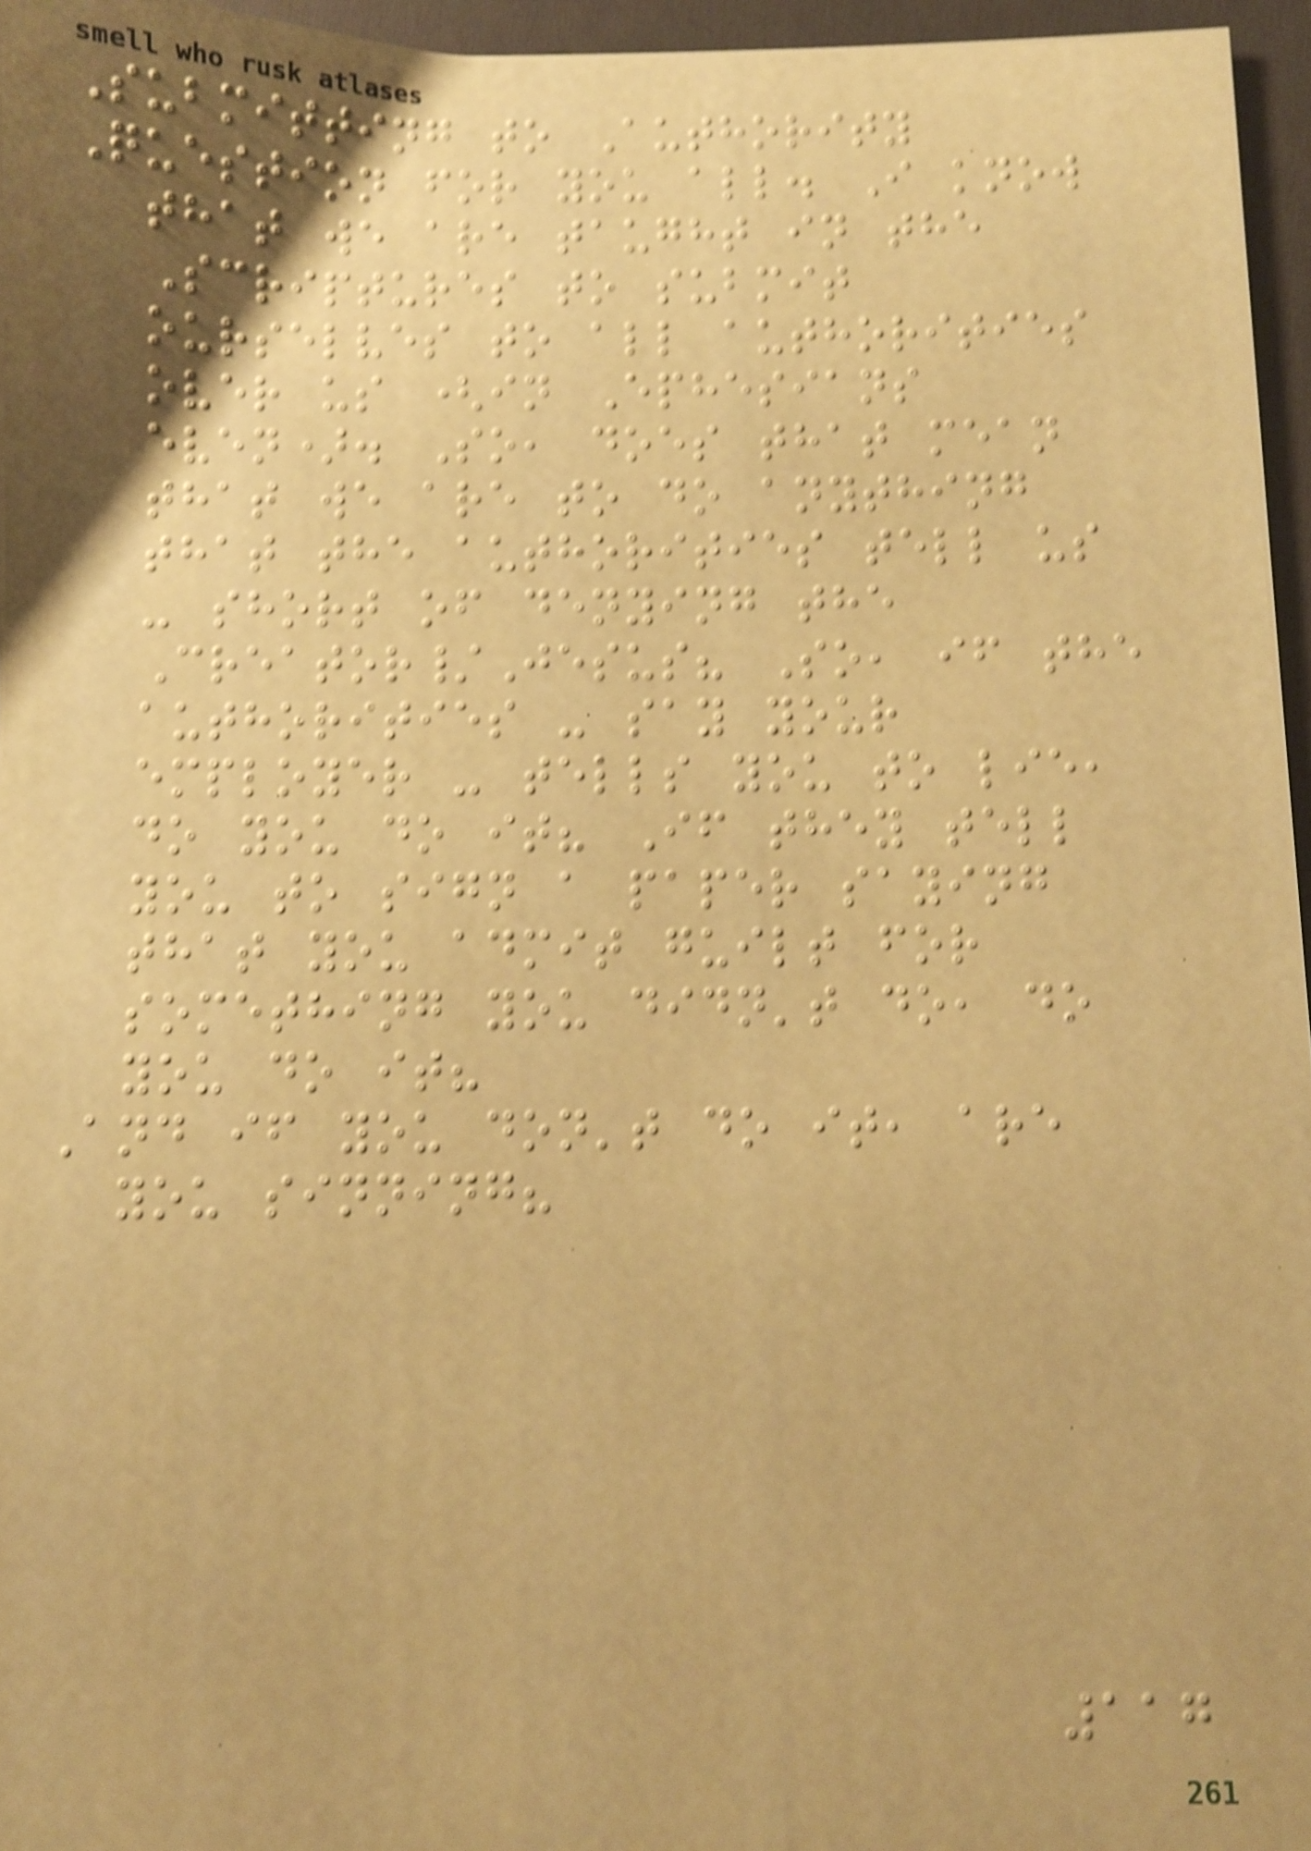Submitting to Authority
Question for you all. I know
that we are taught in the
Scriptures to submit
ourselves to all authorities
over us (in Ephesians
even). So, does that mean
that we are to do anything
that the authorities tell us
- short of denying the
Creator/Jesus? So, if the
authorities - say your
employer - tells you to lie,
do you do it? If they tell
you to sign a paper saying
that you admit guilt for
something you didn't do, do
you do it?
And if you don't do it, are
you sinning?
117
